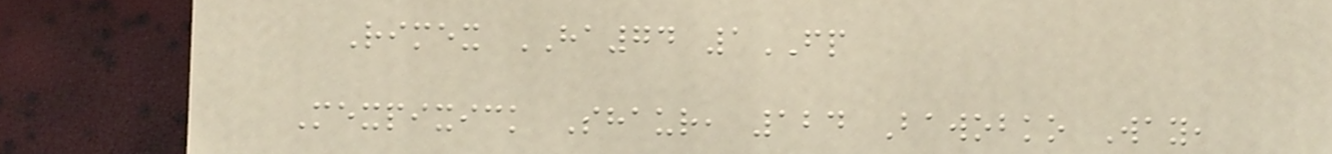Rimex HA74 1FP
Mexpixick Shaur, 124 Bawobko Way,
